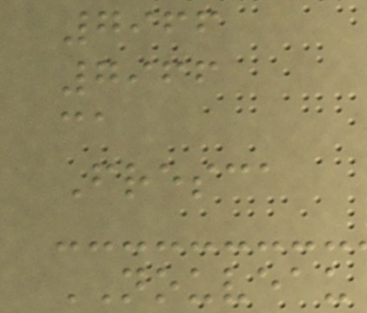7966
7966
ca
Fresca
NOUVEAU
